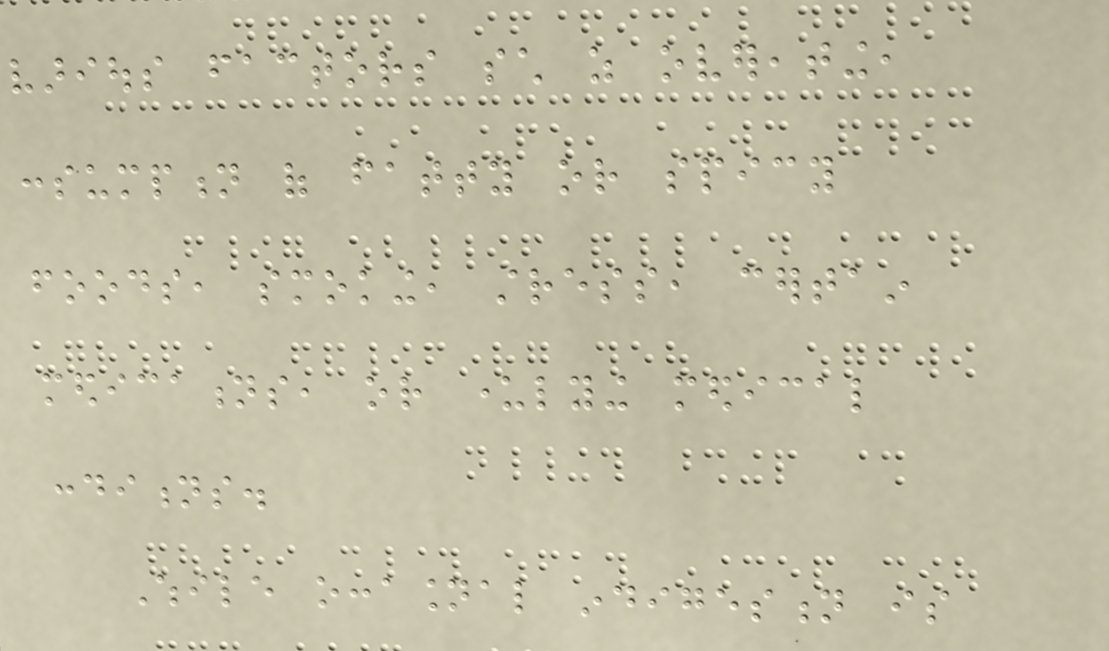various factors such as overeating,
consumption of fatty or spicy
foods, smoking, stress, certain
medications, or underlying medical
conditions.
While occasional indigestion is
